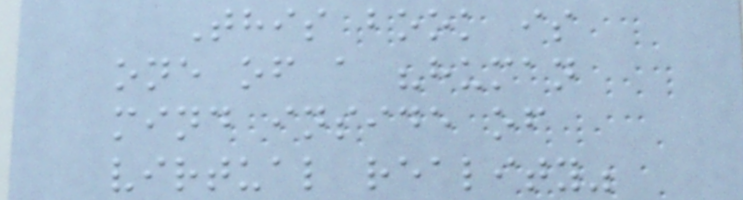This book is
one of a "human
mind inside of
virtual reality"
